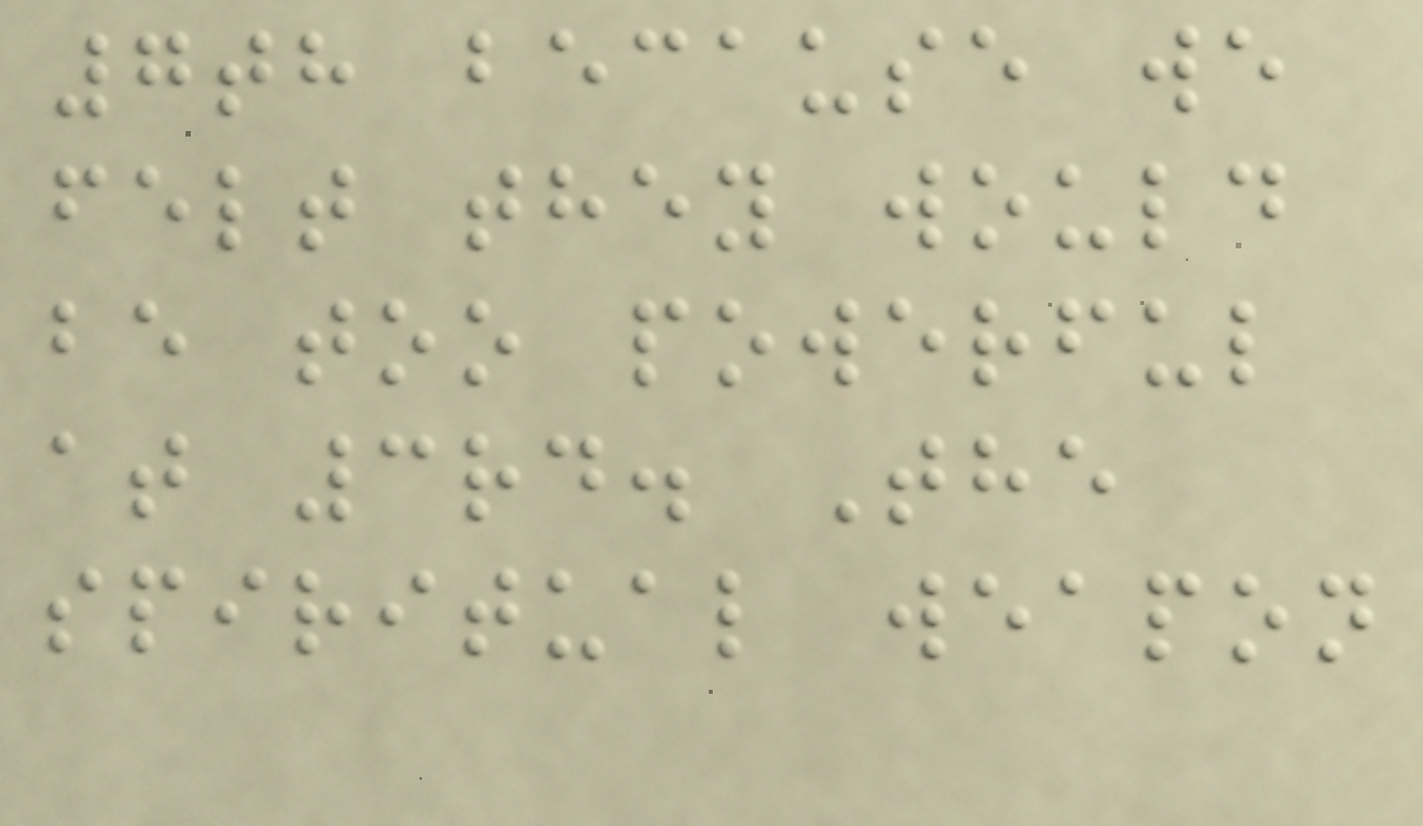7th because we
felt they would
be too powerful
at 3rd. The
spiritual weapon
